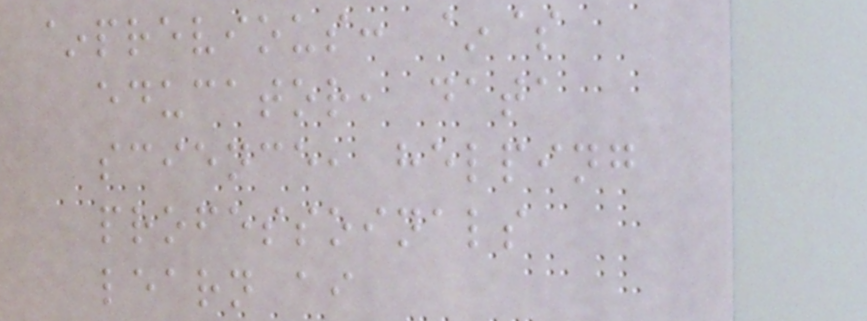~previous: ~$
educator, data
science, helping
professoinals
learn ai
